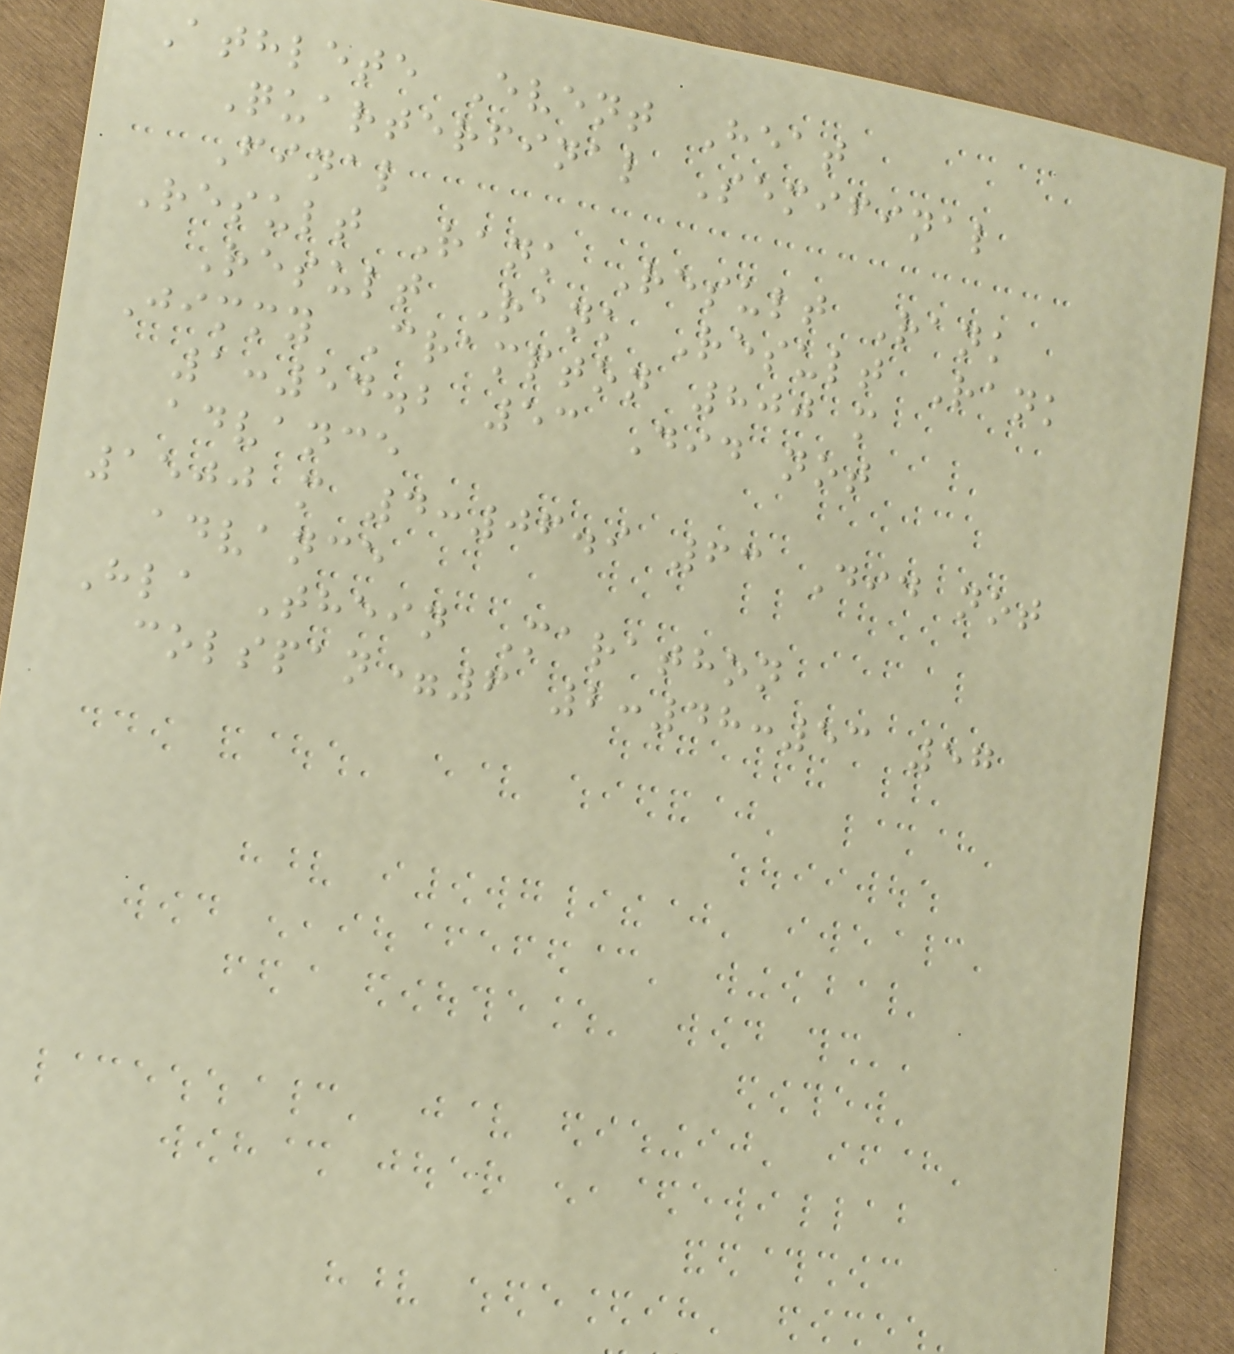Athlete Event Heat
Quarterfinal Semifinal
Final
Result Rank Result Rank
Result Rank Result Rank
Jimmy Crampton 800 m
1:54.2 53 Did not
advance
1500 m 4:06.9 63 Did not
advance
Hla Thein Marathon
colspan=6 2:48:53 57
